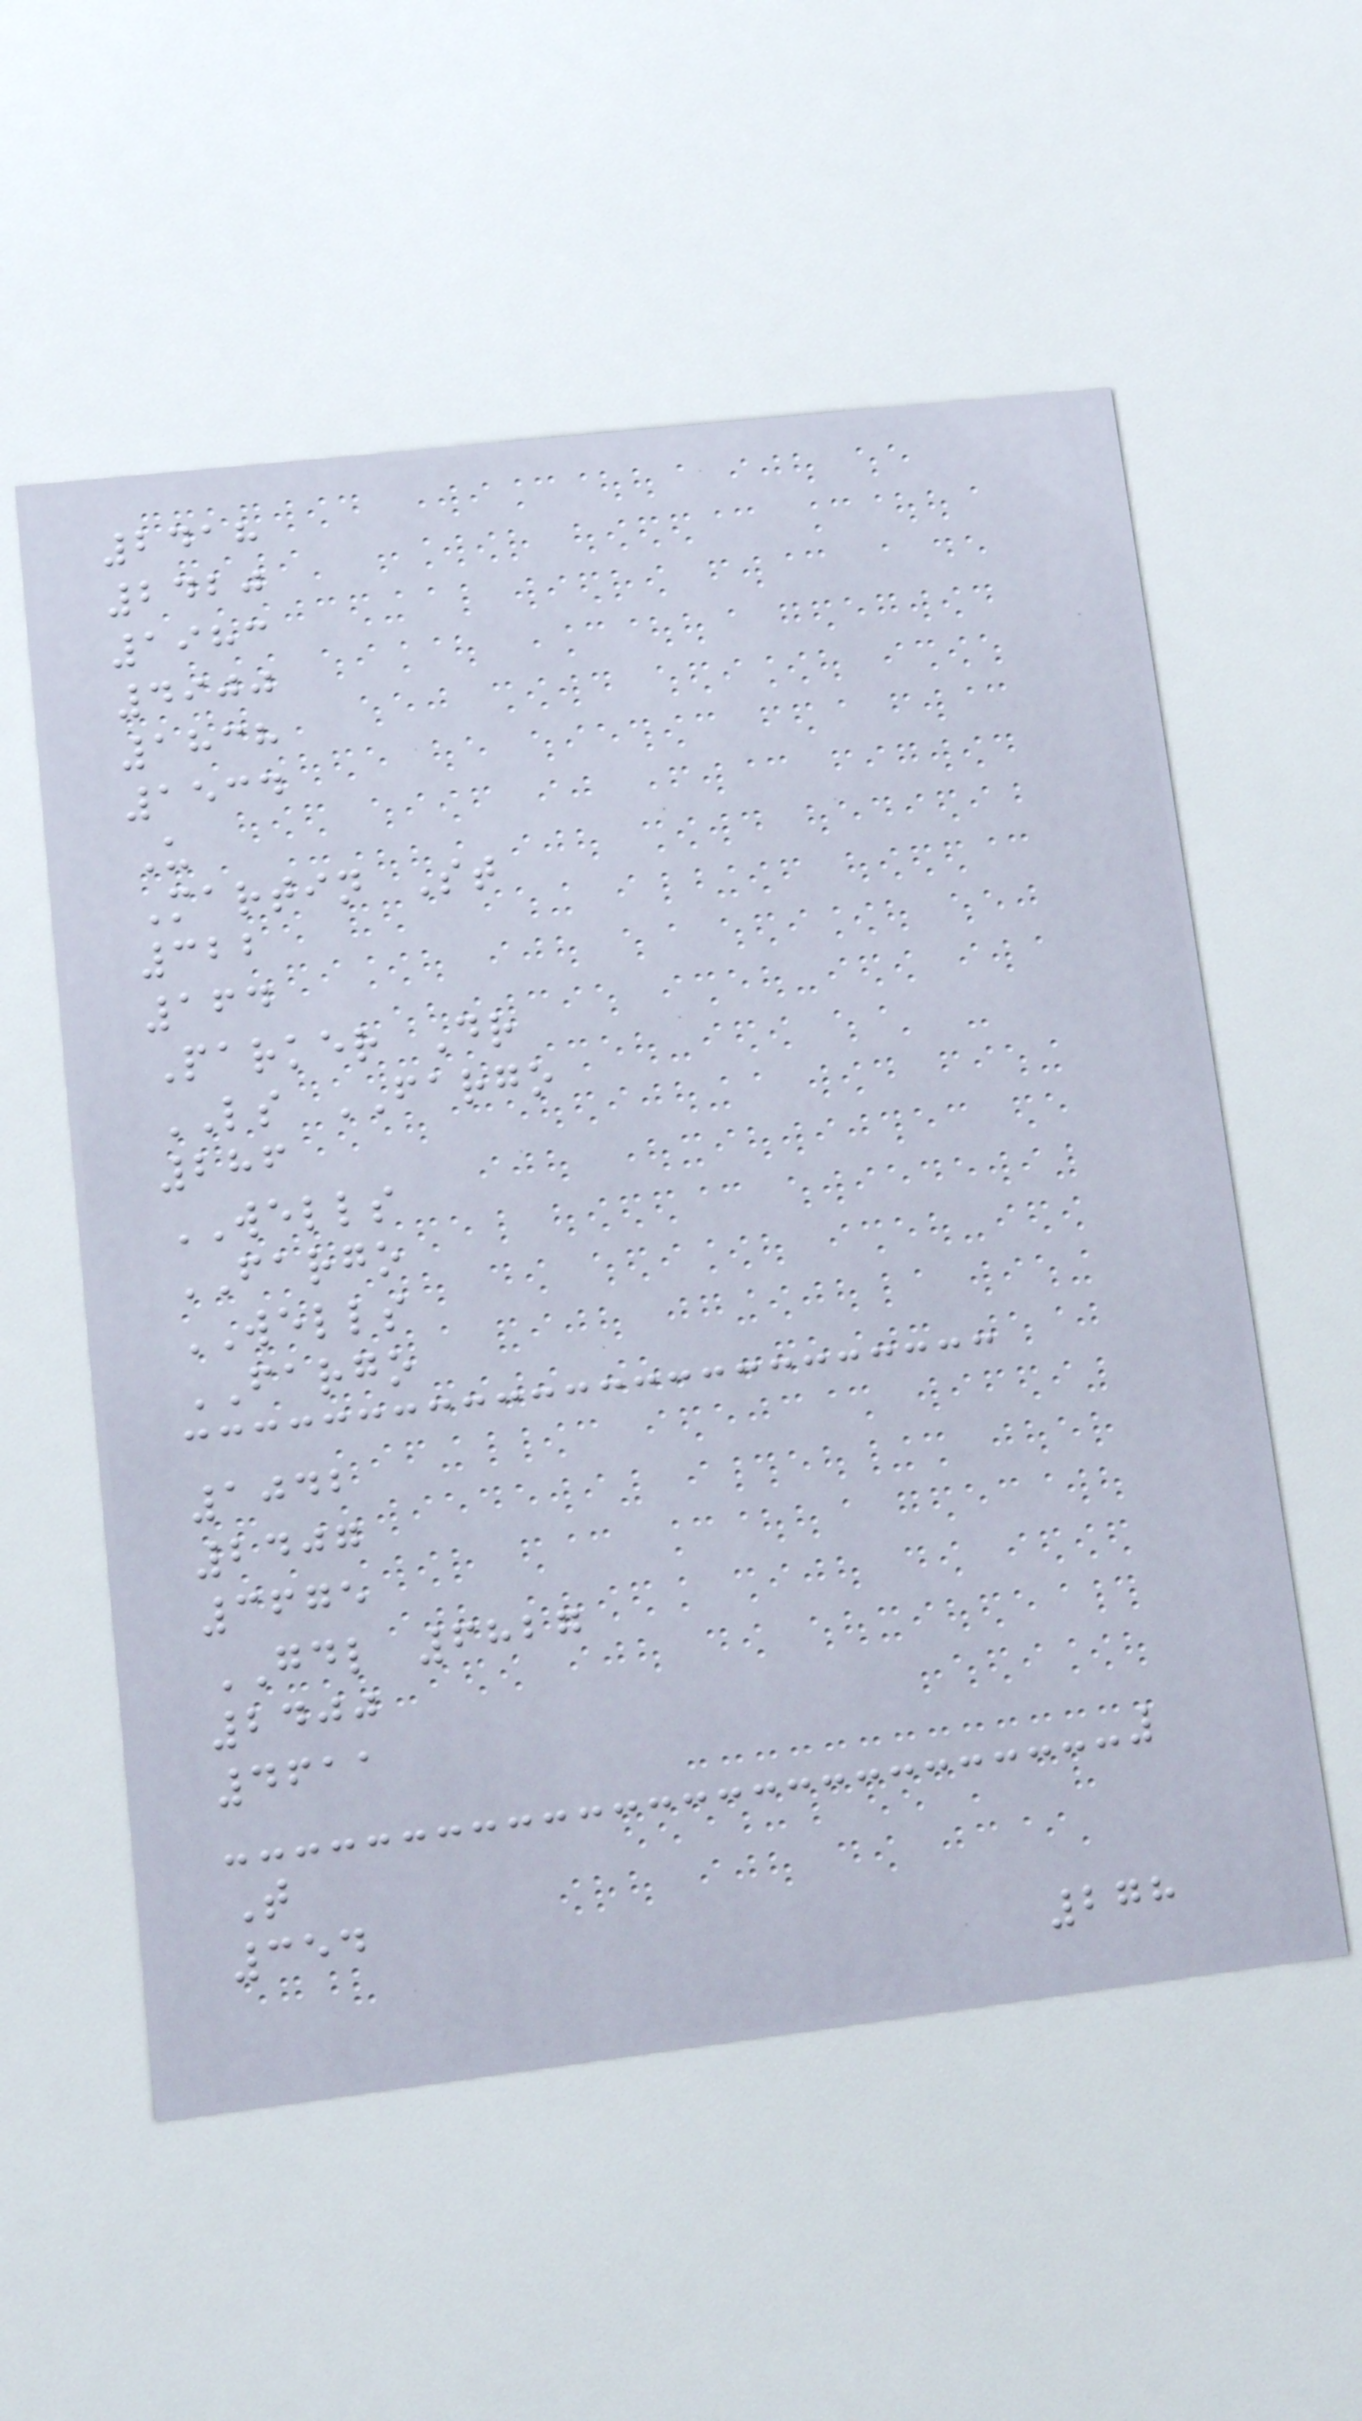2418
2420
1983
4900
1838
1534
U
Martin St
322
164
Parker Dr
LS FARGO
286
WELLS
FARGO
WELLS
FARGO
1042
2407
3675
GDL 6827
2400
4611
T
354
278
